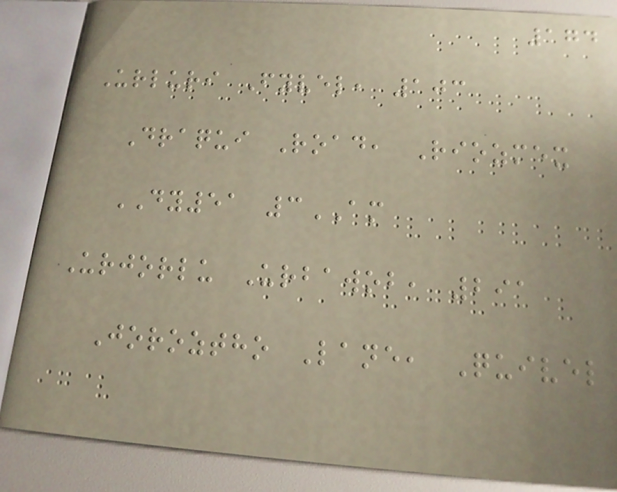174
Urluri Fyvel, 103
Draqui Road, Riozmex
DY51 3AM
Urjorlu Urbawob, 291
Joroztho Lane, Quivel
